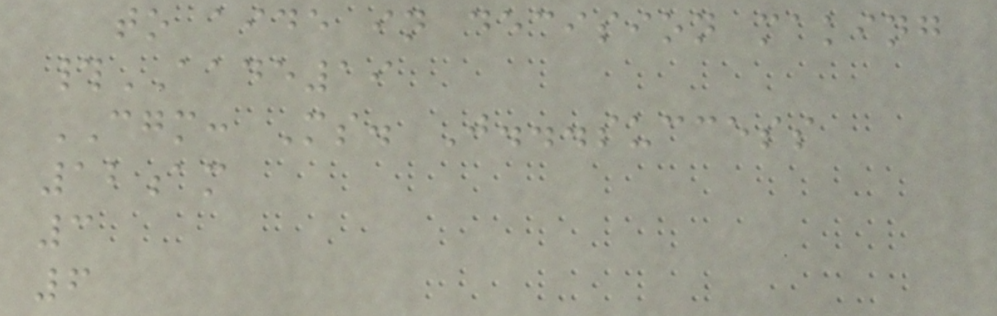to aide in decision making
#AADE19
CGM: Ms. J...success
12am
3
6
